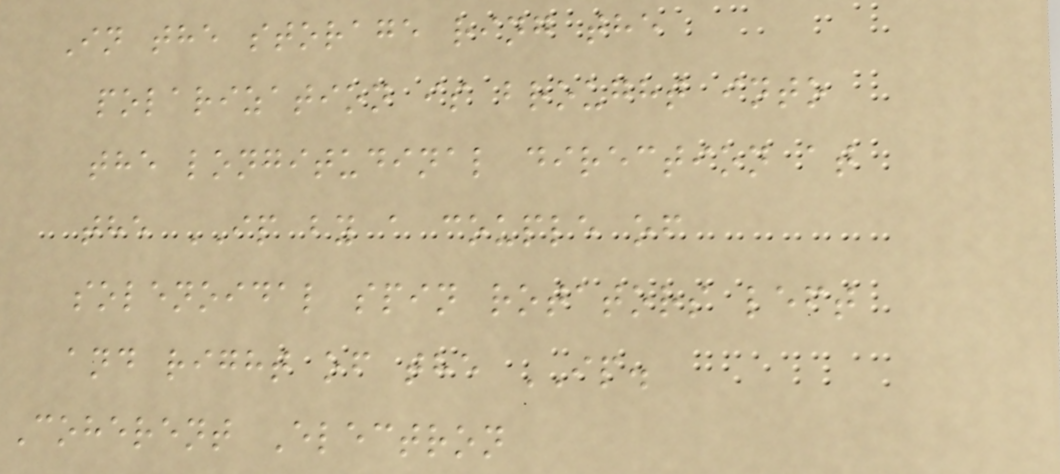In the storage ring the
polarization is brought into
the longitudinal direction at
the IP by a couple of
solenoidal spin rotators left
and right of the IP.
Coherent Electron
